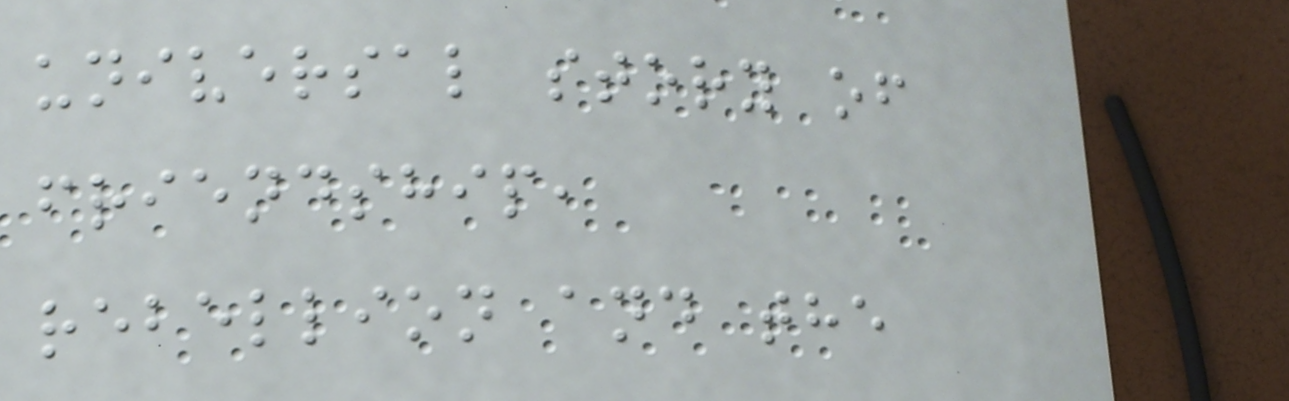universal story of
friendship,
rebellion and the
